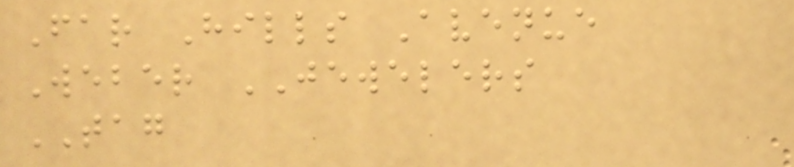Far Hills Avenue
Weber JEWELERS
TAG
